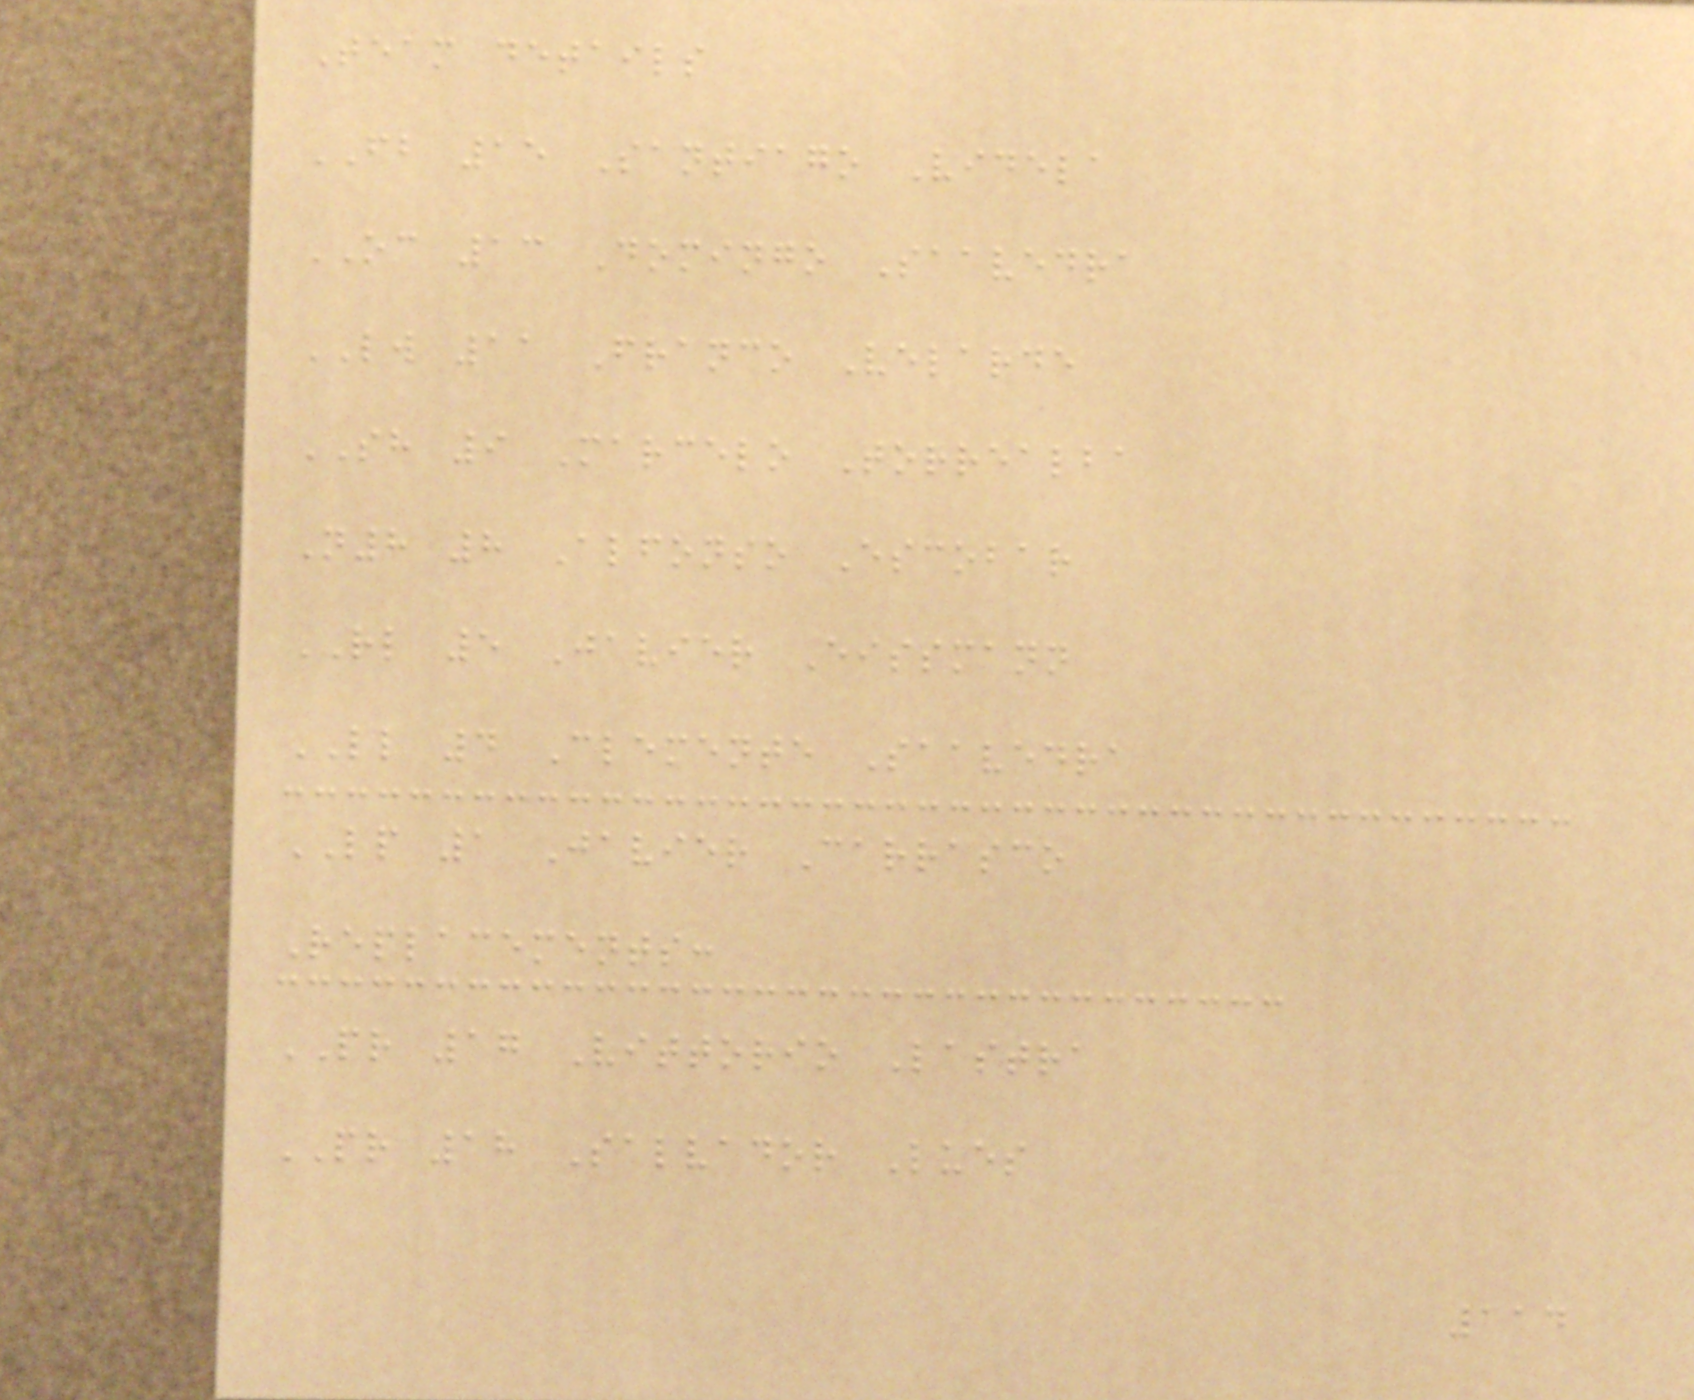Team details
FB 15 Santiago Videla
OC 13 Domingo Saavedra
LW 11 Franco Velarde
SH 9 Marcelo Torrealba
N8 8 Alfonso Escobar
RL 5 Javier Eissmann
LL 4 Clemente Saavedra
LP 1 Javier Carrasco
Replacements:
PR 17 Vittorio Lastra
PR 18 Salvador Lues
114
